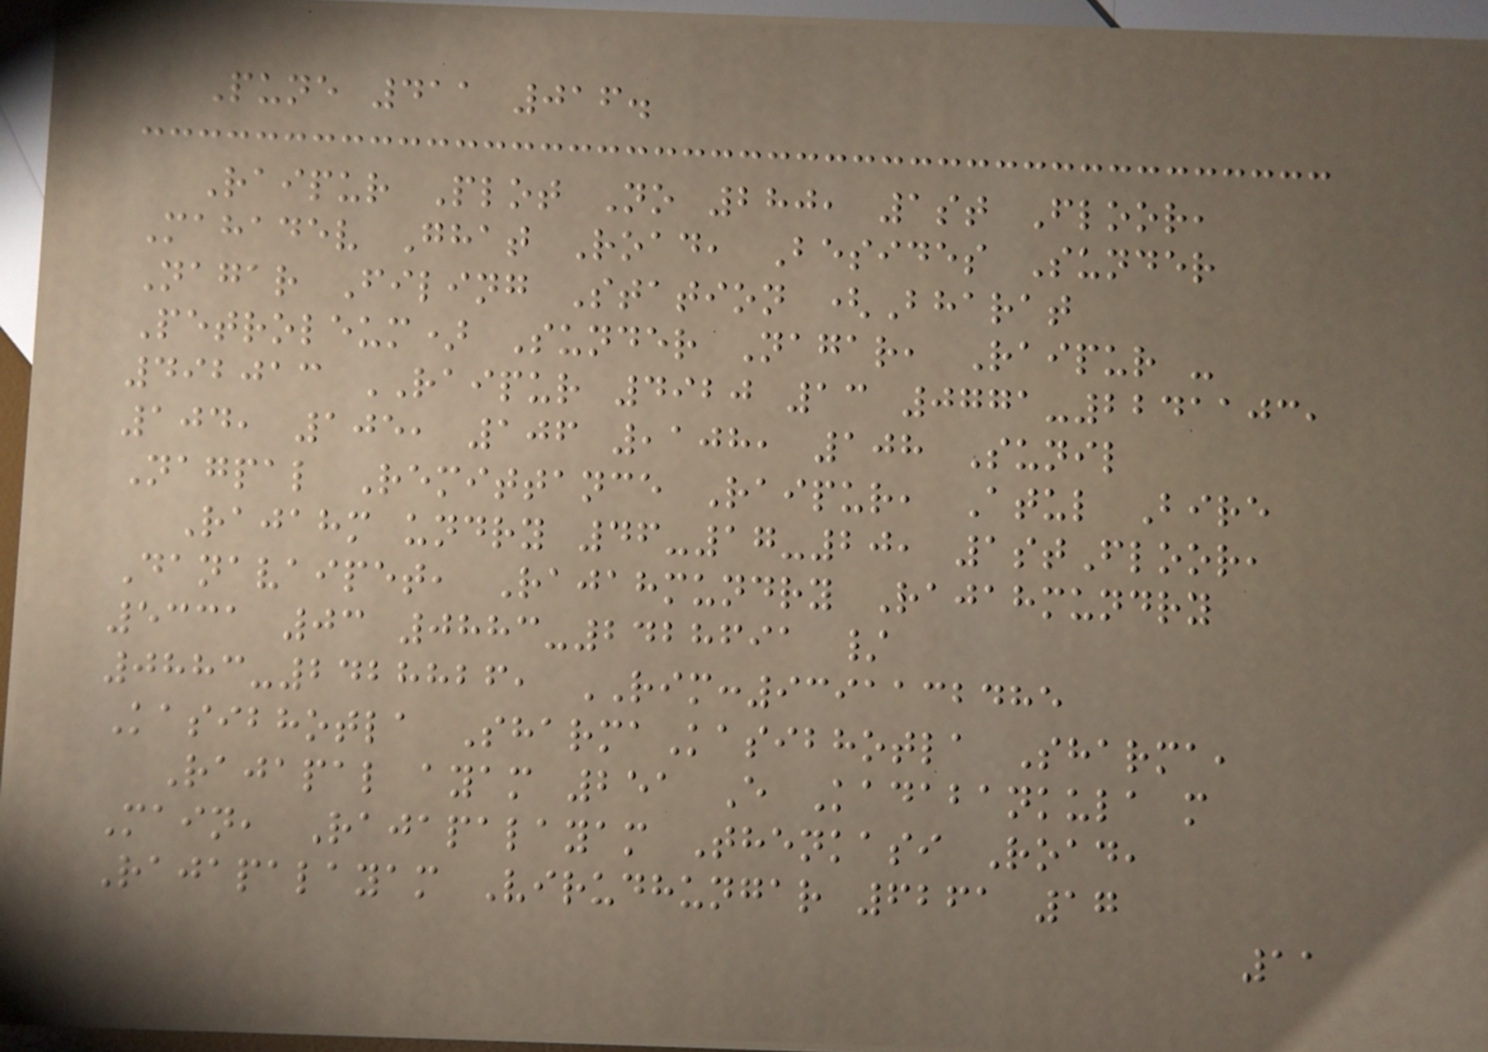Pune 411 016.
Raipur Plot No 280, 1st Floor,
Mahadev Ghat Road, Besides Sunder
Nagar Filing Station (Bharat
Petroleum) Sunder Nagar, Raipur -
492013 RAIPUR 4920 13 0771-2241103,
104, 105, 106 ,108, 108 Sunil
Nagpal Remittance Raipur, Atul Bire
Rajahm undry 46-17-20, 1stFloor,
Danavaipet, Rajahmundry Rajahmundry
5331 03 0883-2428691 /
0883-2428826, RIM:9391132485
Kasibhotla SharmaKasibhotla Sharma,
Rajapal ayam 251 E Kadabankula m
Main, Rajapalayam Thenkasi Road,
Rajapalayam Virudhungar 6261 17
11
